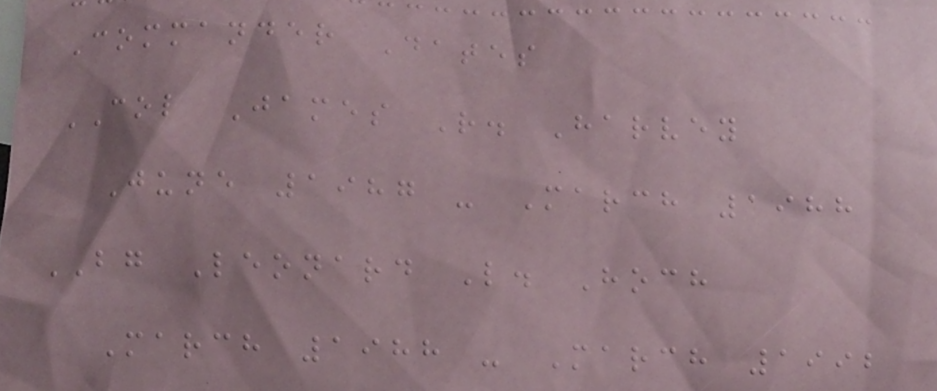Commander Dates
COL James R. Harvey
June 1987 - March 1988
BG Leonard L. Hoch
March 1988 - March 1992
